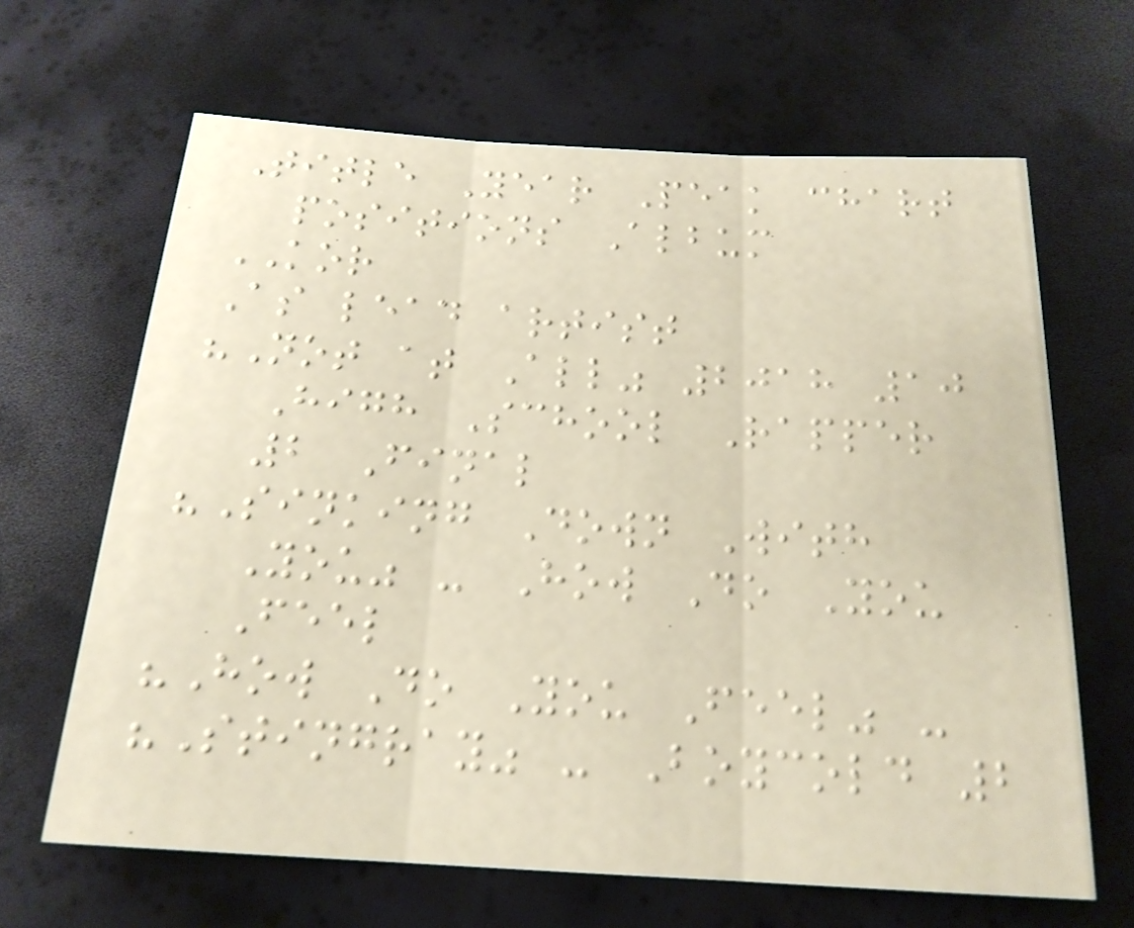Title Year Peak chart
positions Album
KOR
As lead artist
"Not at All" 2018 10
High School Rapper
2 Final
"Sinking Down With
You" - How Do You
Feel
"How Do You Feel" -
"Stingray" - Boycold 2
